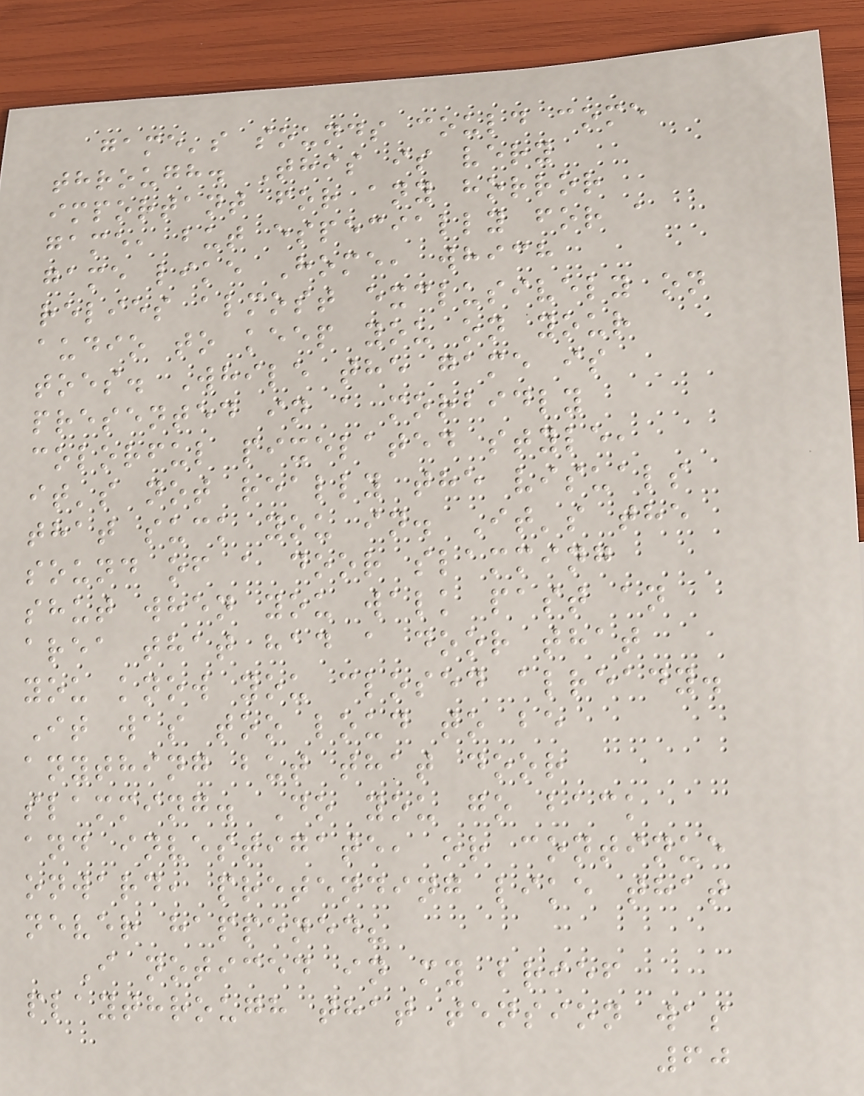game's sounds could come
through. This is very
important for any horror
game, but especially for a
game like Home, which
relies almost exclusively on
audio to keep you on your
toes. While the game is
presented in a morbidly
colorful pixelated style,
it's not really the visuals
that suck you in. It's the
sound of a door slamming
shut when you walk past an
area that had a door that
you know you closed already.
It was too loud to be
anything but that door
slamming. Do you go back
and investigate, or continue
onward, pretending like that
never happened?
I noticed in my brief
playthrough that tension was
60
